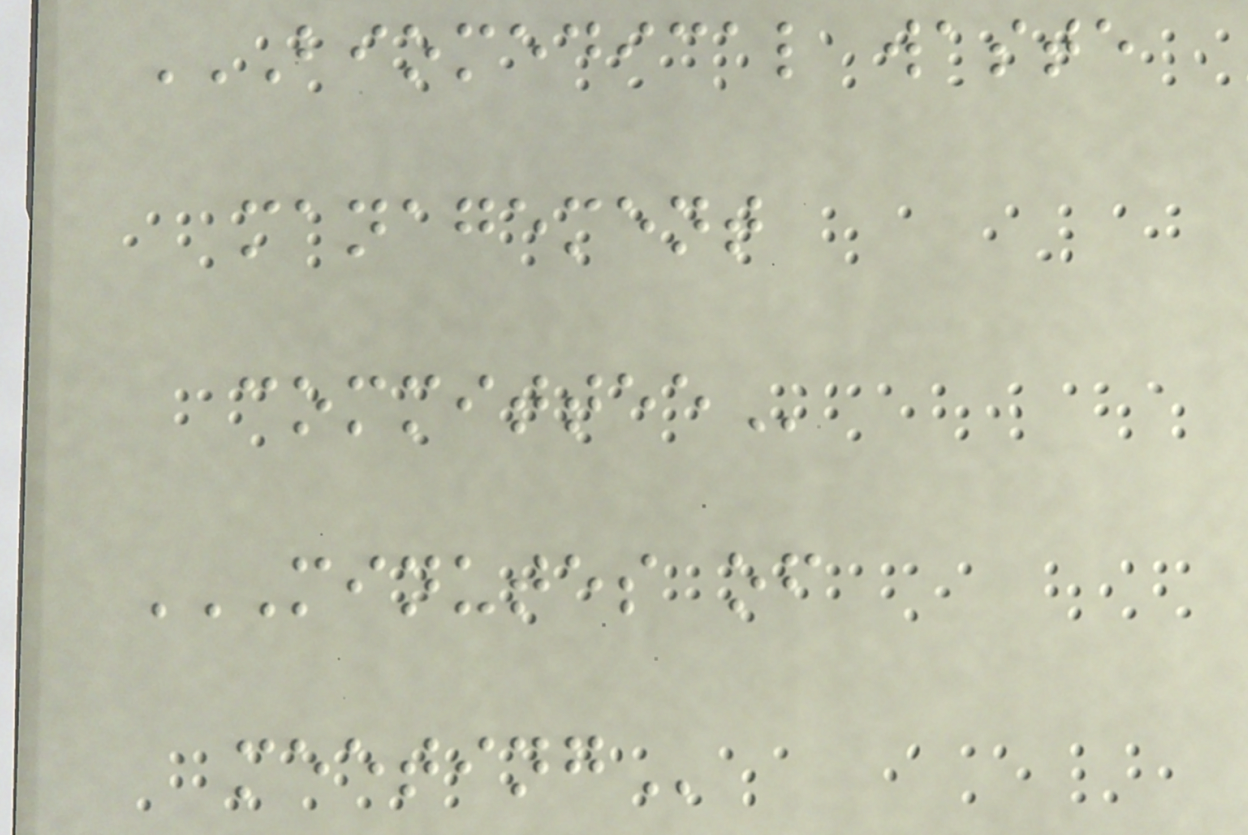BIOMEDICAL WASTE
MANAGEMENT
COMMITTEE
MINUTES OF
MEETING
